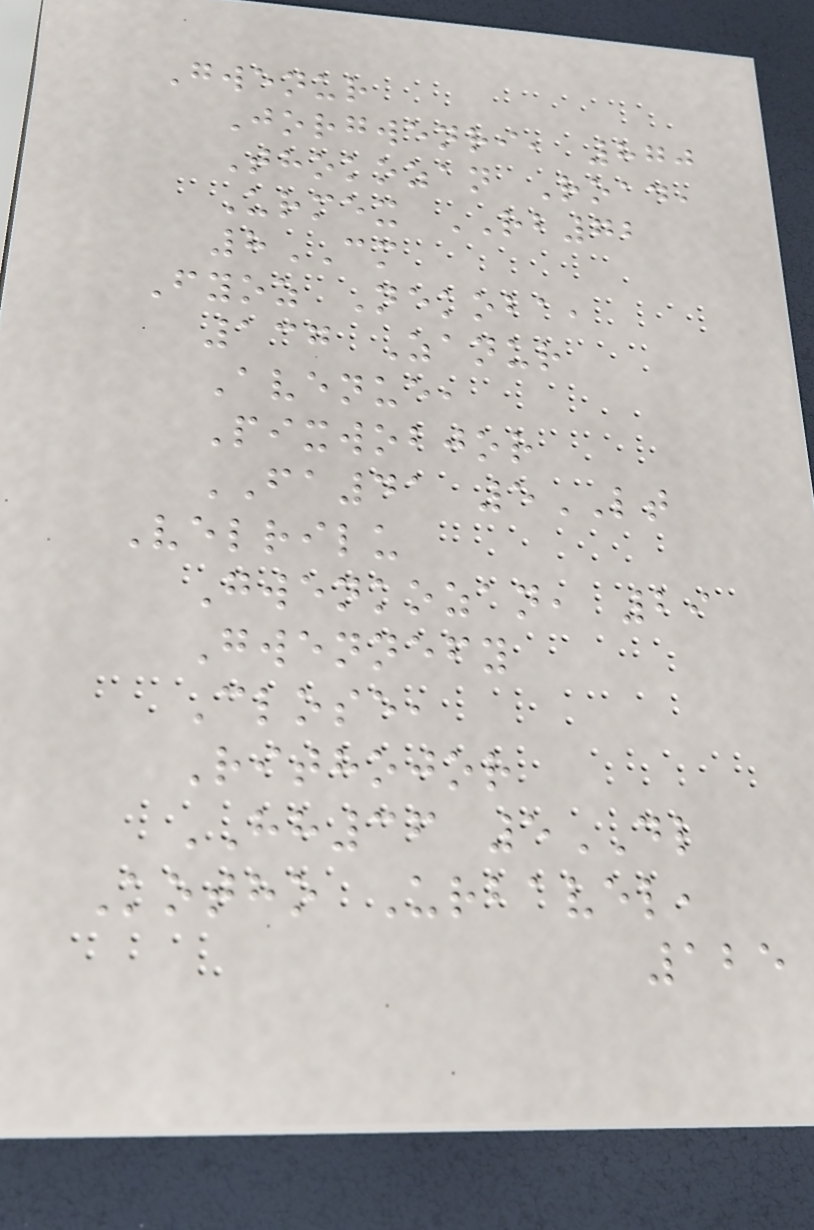Gwenur
Jorgwenri, 870
Thokozan Road,
Urmex RB72
8CM
Fyoz Nekoba,
137 Zanur
Avenue,
Pixwobjor
FA41 5LT
Velrilu
Gwenkozan, 29
Gwennefy
Close,
Rithojor
HH36 5DL
Kotho Urbavel,
125
